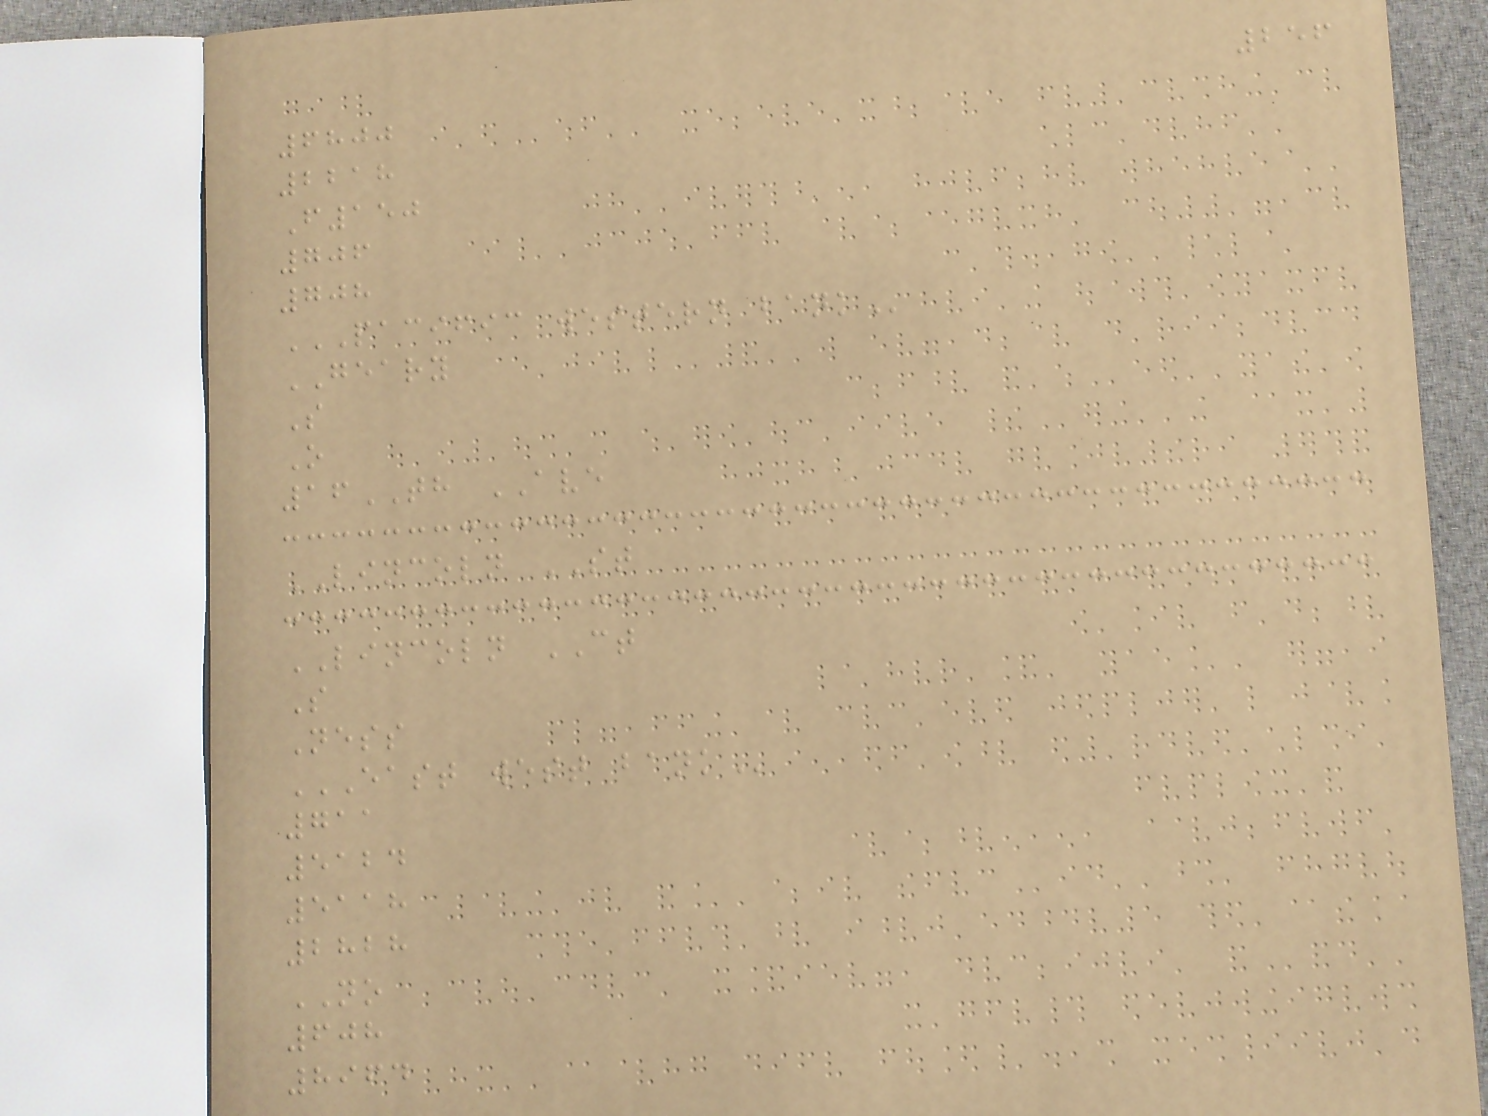256
6800
2218
F150
706
708
PACIFIC WESTERN BANK
GEARY
S
O
16TH AVE
LINCOLN ST
LINCOLN CT
S
Ness
EAST WEST BANK
711
5124
5118
2828
NO
608
8964
